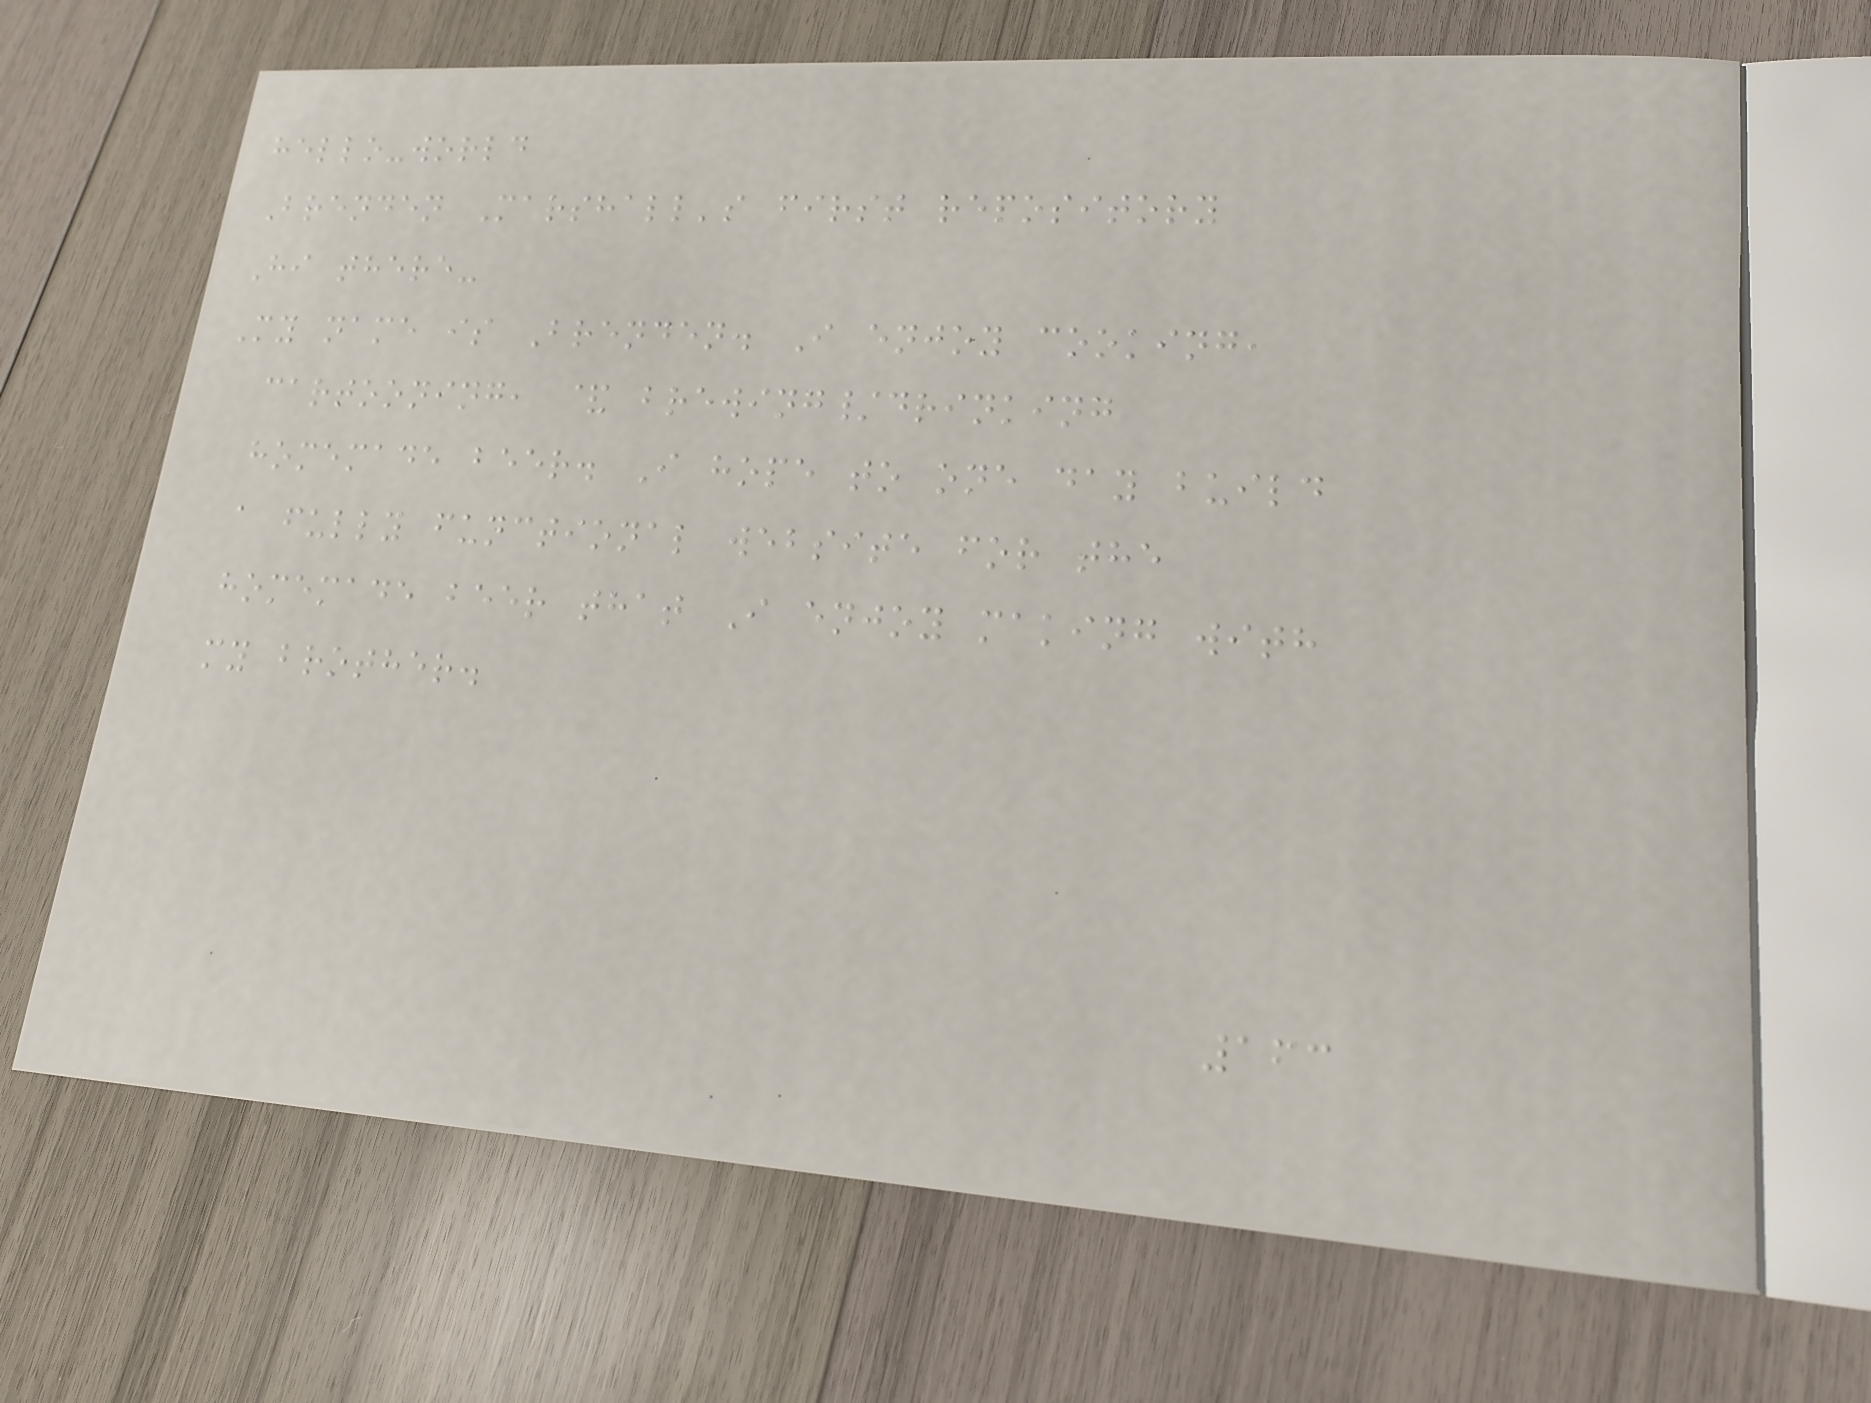hello-world
Brenden Marshall's first repository
Hi there-
My name is Brenden. I enjoy cooking,
cartooning, & brewing/drinking
homemade beer. I hope to one day build
a fully functional website for the
homemade beer that I enjoy making with
my brother.
163
